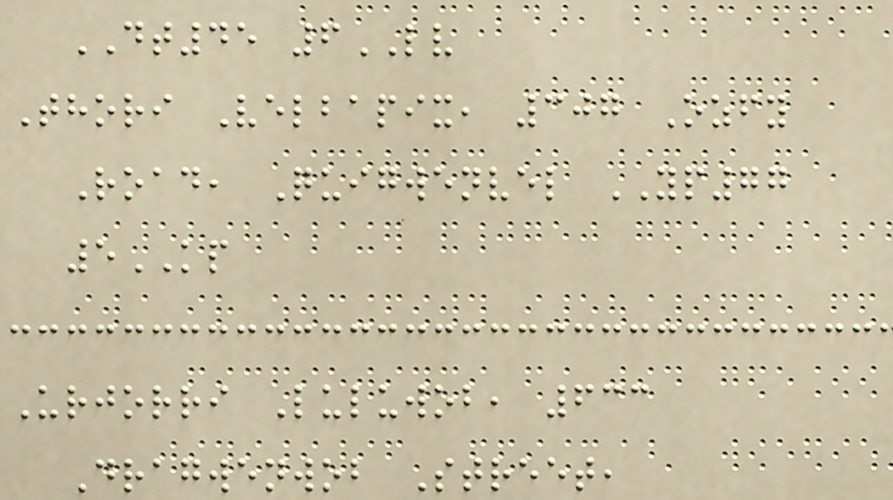DT45 6LV
Thori Velbapix, 307 Ozfy
Road, Quigwenvel YP77
5KP
Urjorri Luluwob, 633
Dragwenwob Street,
